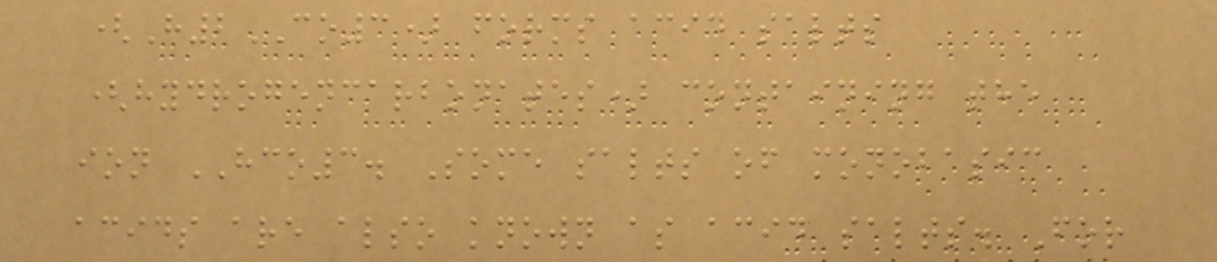(H2CO3) forms acid salts
(hydrogencarbonates) containing the
ion HCO3. Some salts of monobasic
acids are also known as acid salts. For
